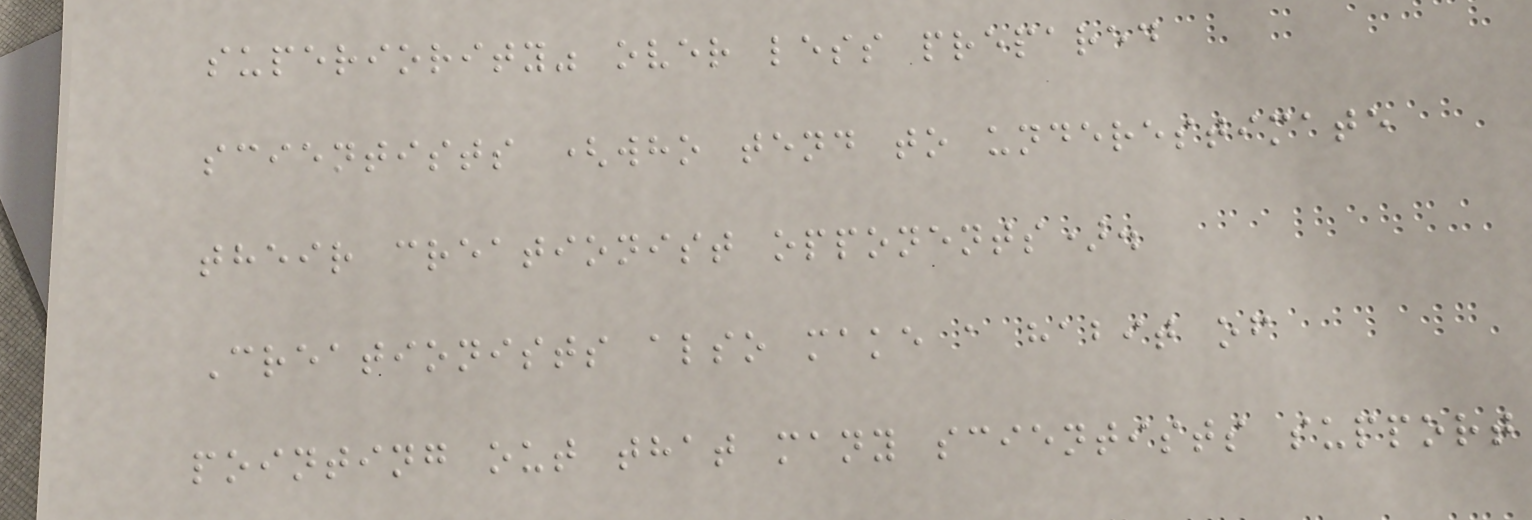superiority" over less prepared
scientists (who tend to underestimate
their creationist opponents).
Creationists also make a habit of
pointing out that many scientists support
